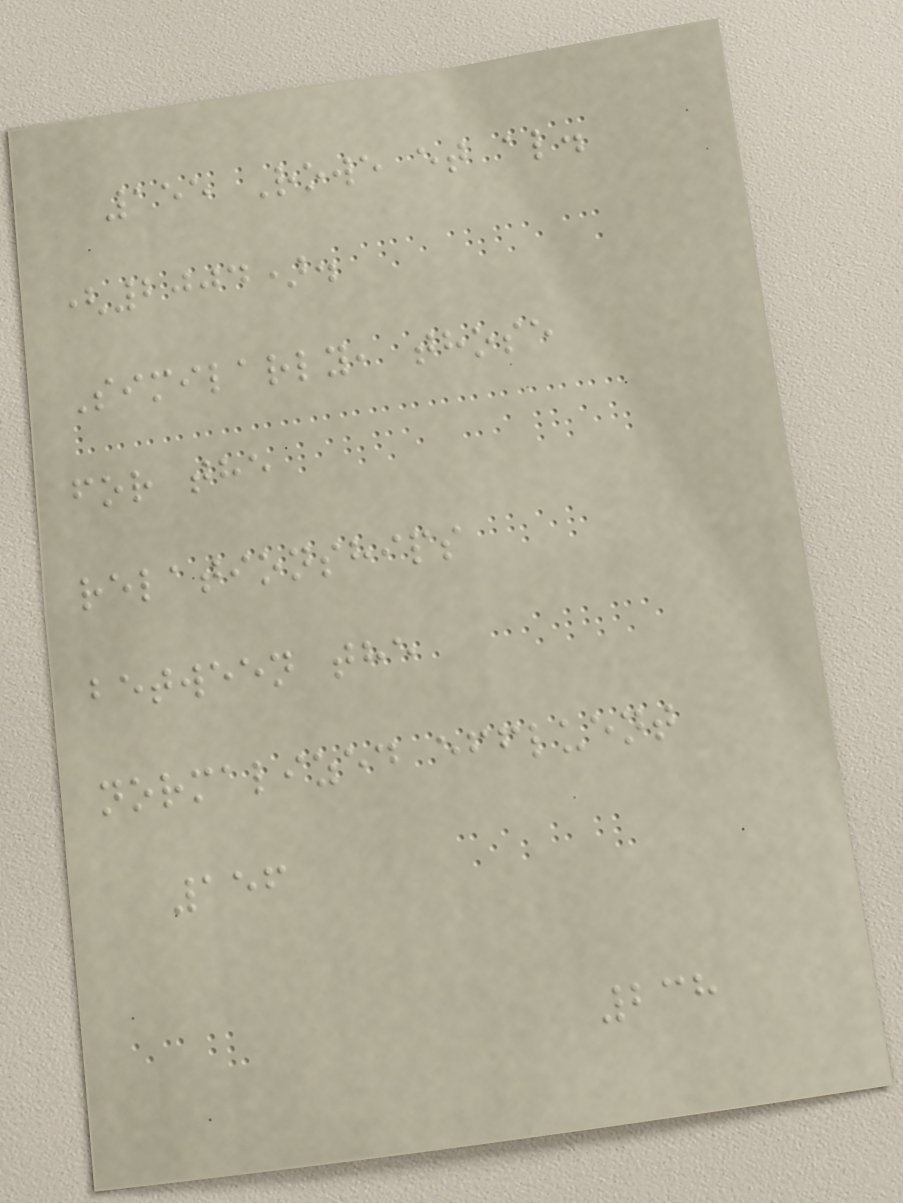155 Rowe et al.
(2004).
Similarly, those
for the
relationships
between the
normalized effluent
156
238
